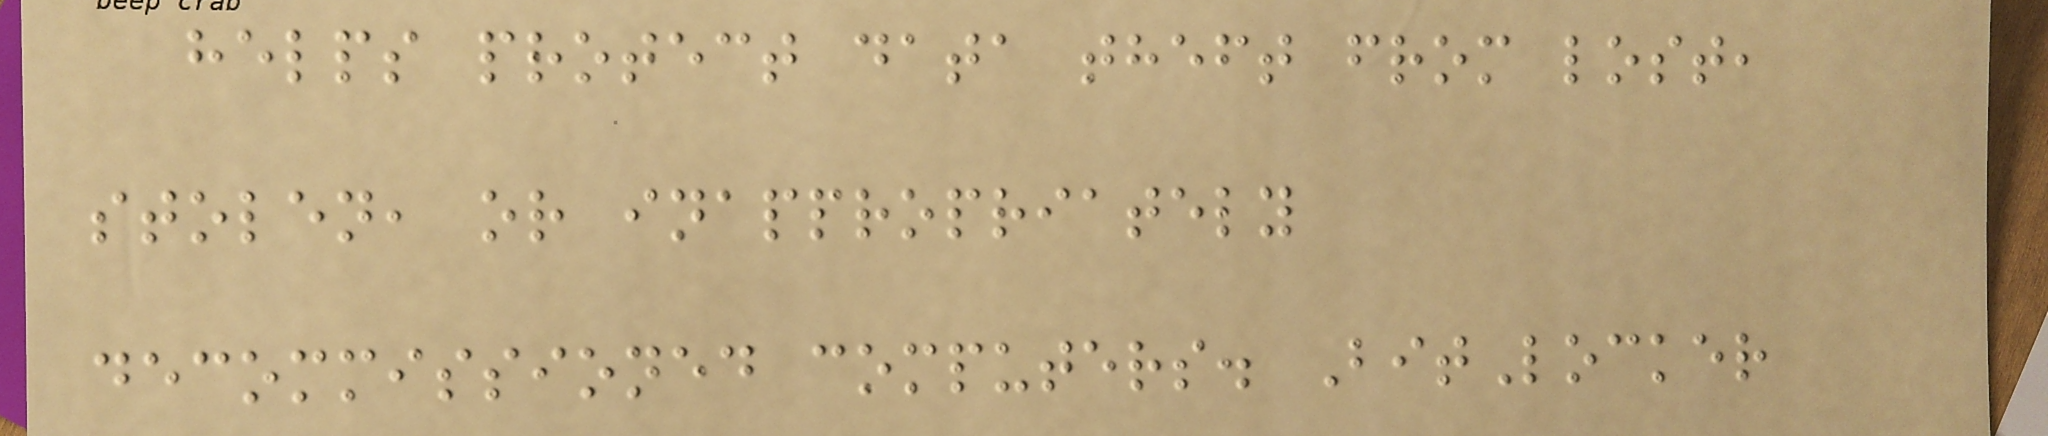helps protect data theft from lost,
stolen, or inappropriately
decommissioned computers. BitLocker
